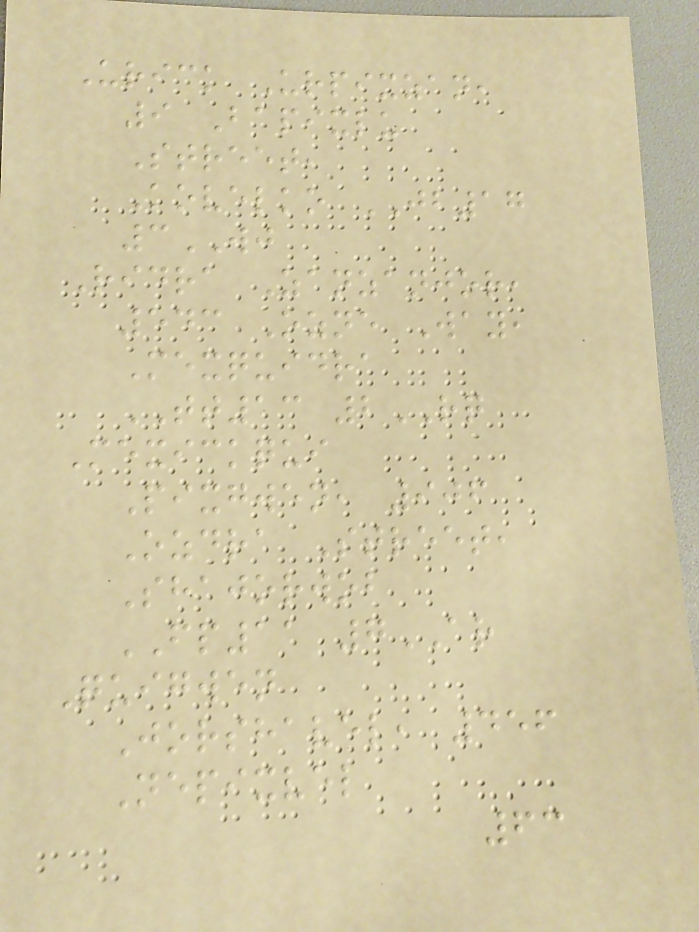Urick Urpixzan,
9 Bapixlu
Street,
Kovelko JB17
3WJ
Ridra Zanzanjor,
543 Ozne Way,
Mexquidra
TT13 2RQ
Mexickqui
Pixgwen, 906
Ozdra Street,
Shajorwob
FP11 7AR
Quigwen
Jorshavel, 456
Nepixvel
63
